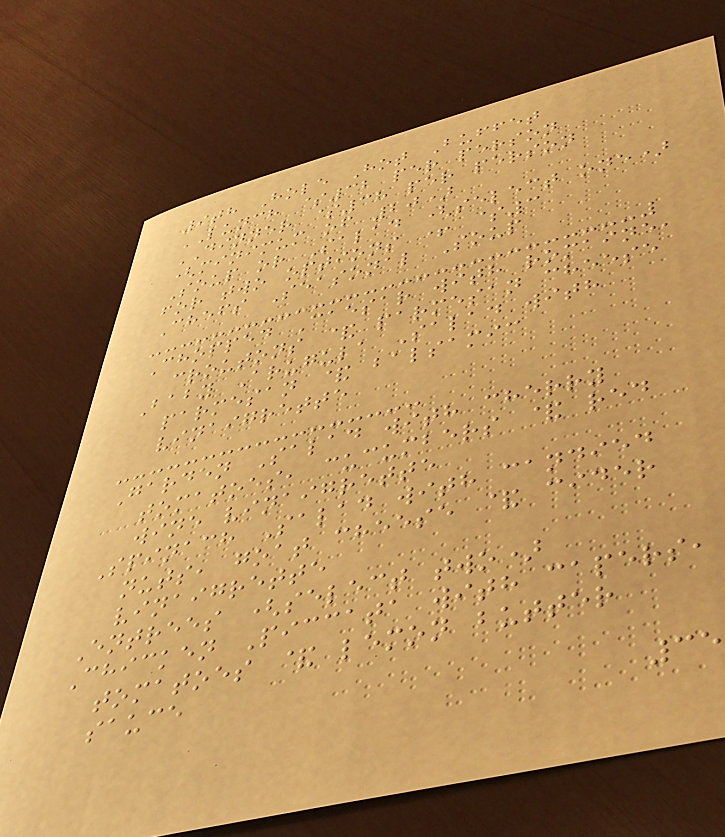9th Hole Hot Buffet
LUNCH $32 per person
DINNER $38 per person
(minimum of 20)
Soup or Salad (select one)
for two options + $3
Chefs Seasonal Soup
Chopped Caesar with romaine,
croutons & parmesan cheese
Baby Arugula Salad with
parmesan & balsamic
vinaigrette
Garden Salad with cherry
tomatoes, cucumbers & red
wine vinaigrette
Spinach Salad with candied
nuts, goat cheese & cider
vinaigrette
Entrees (select two)
Chicken Piccata with capers,
tomatoes & lemon butter
sauce
35
